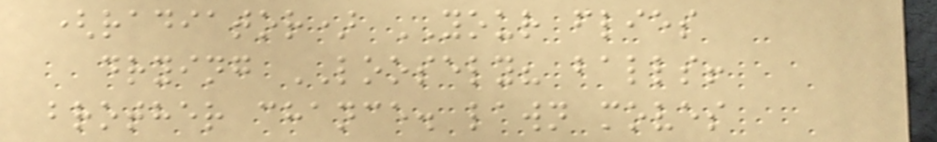(radiator) YOUR flies
drying LOOSELY? balls!
brother chance. lawn moves
